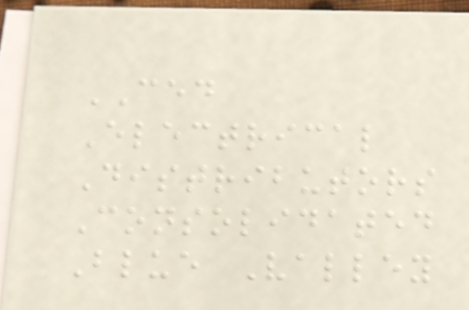CED
Electrical
Distributors
Consolidated
Blue Valley
